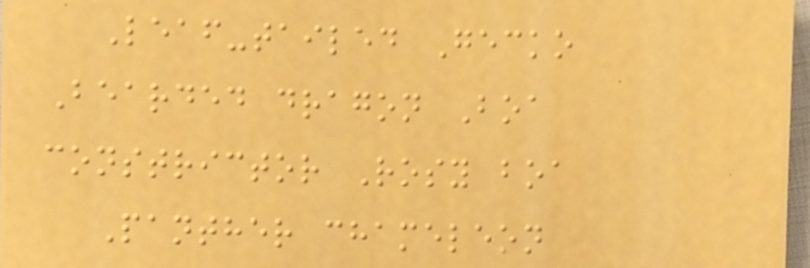Leaf-tailed Gecko
Bearded dragon Boa
constrictor Rosy boa
Panther chameleon
